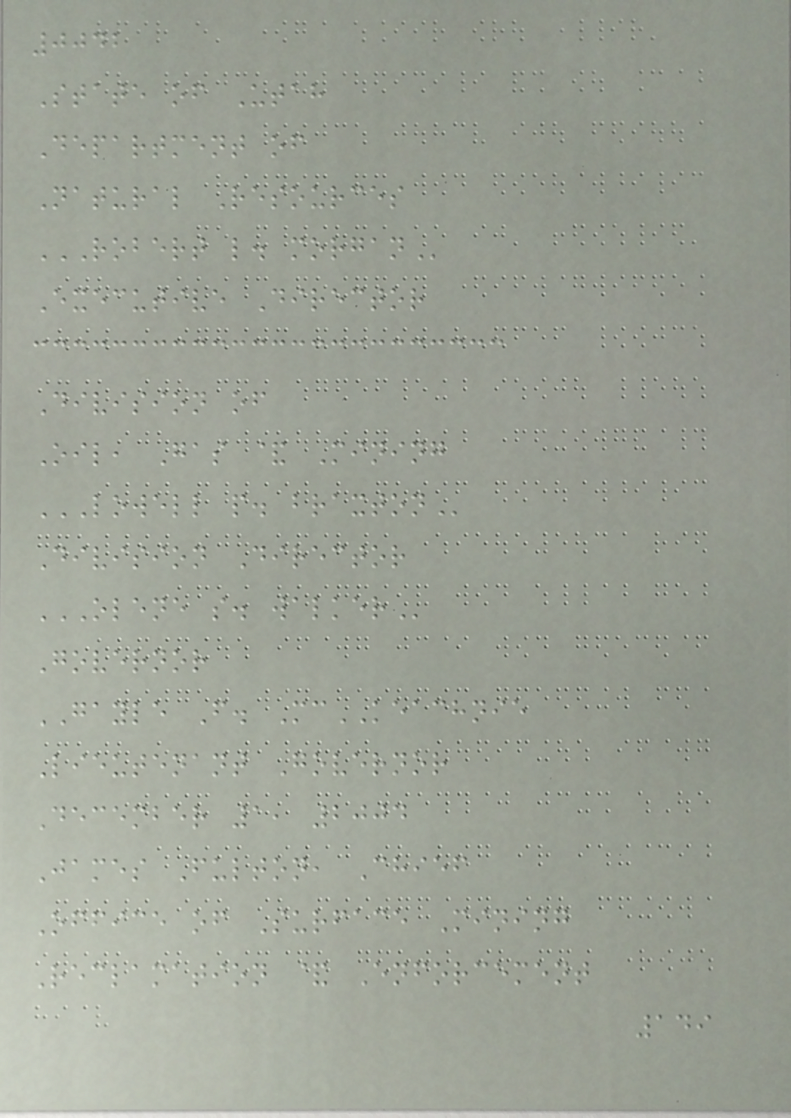0042
State of Utah
Department of
Natural Resources
ROBERT L. MORGAN
Executive Director
Division of
Oil, Gas & Mining
LOWELL P. BRAXTON
Division Director
OLENE S. WALKER
Governor
GAYLE F. McKEACHNIE
Lieutenant Governor
December 1, 2004
James Fulton, Chief
Office of Surface Mining
Reclamation & Enforcement
149
